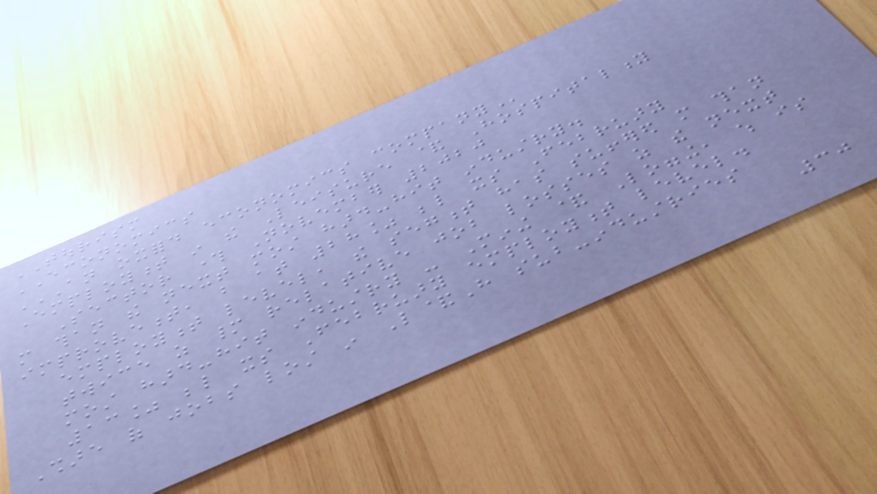TOURISM
ECONOMICS
AN OXFORD ECONOMICS COMPANY
Employment in the Leisure & Hospitality
Sector through November 2020
more than the next most hard-hit industry.
improvement, but at 28% below its February
employment level, the segment has suffered more than
twice as many relative job losses as the next
most hard-hit industry - Mining & Logging, which is
13% below its February employment level.
Share of jobs lost in L&H sub-industries
30
